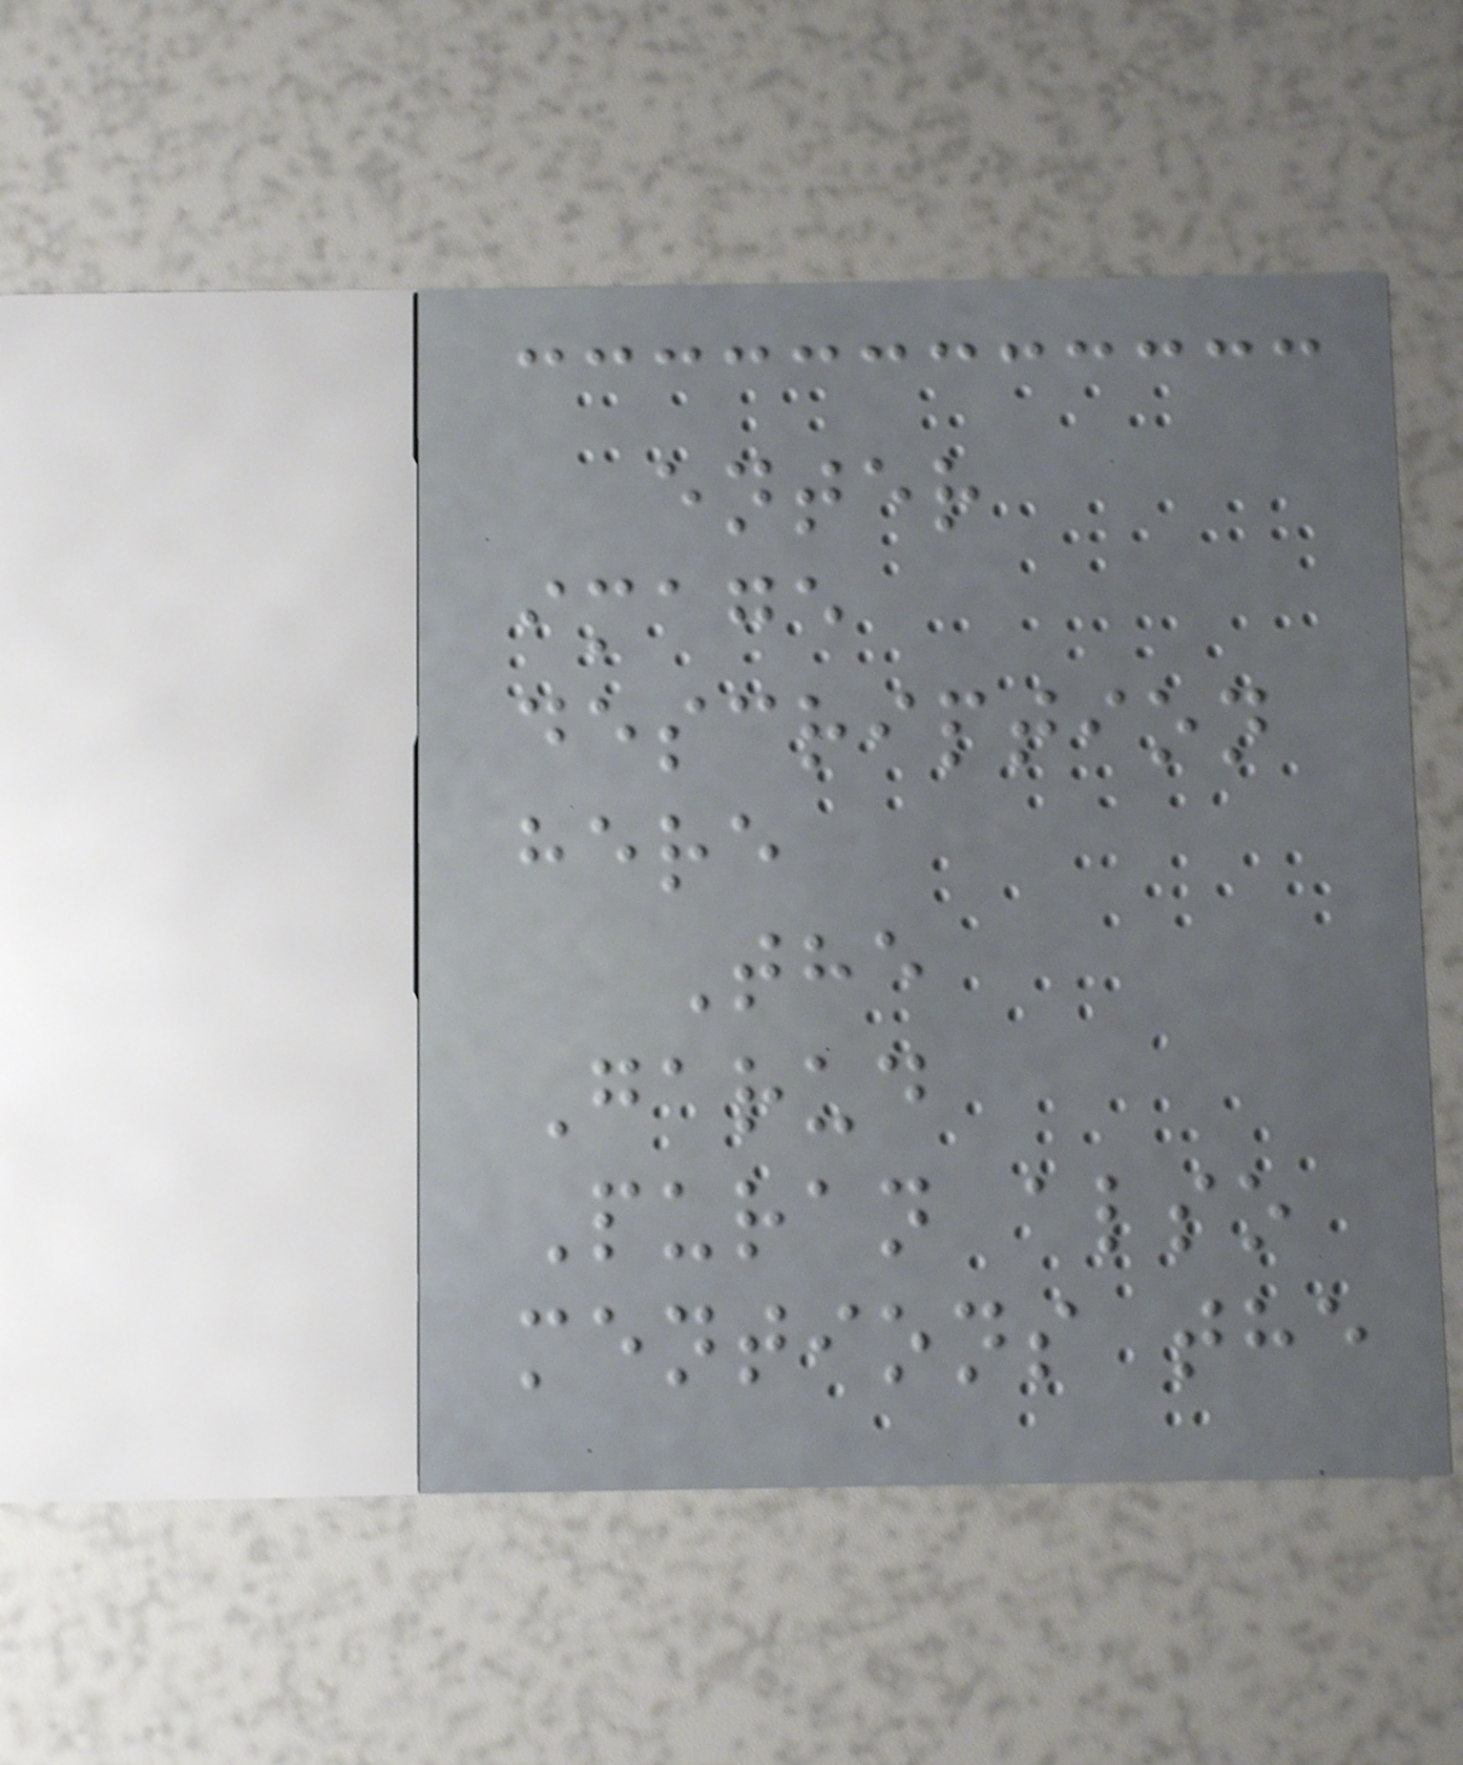enter
image
description
here
The
Garud
Puran also
mentions the
